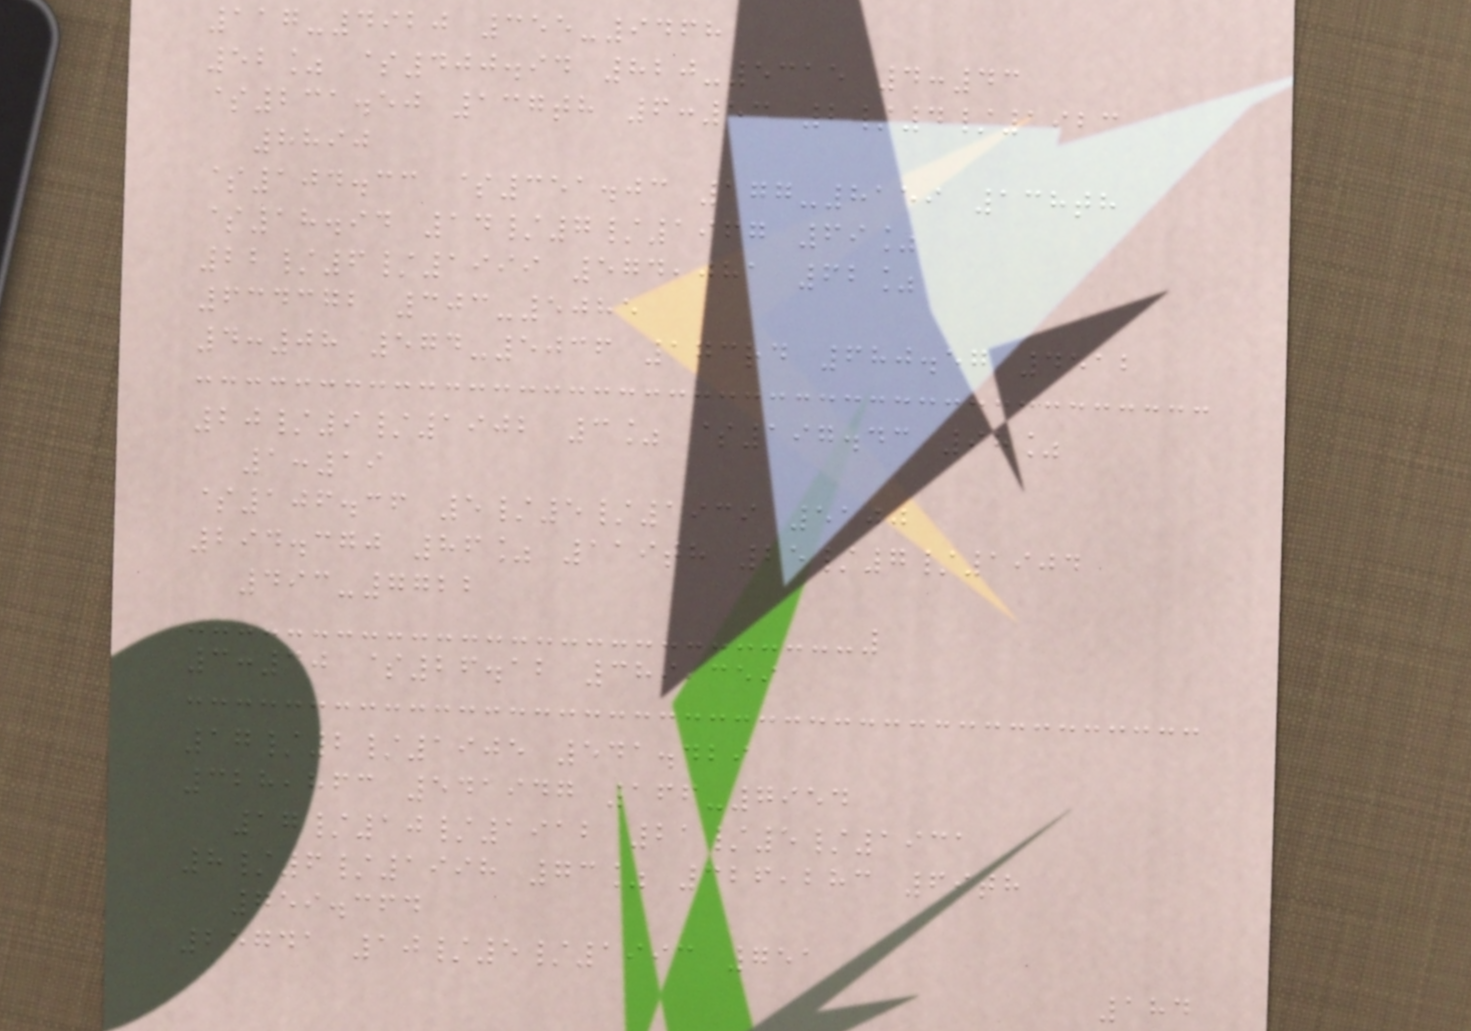117-4920 355-9468
52% $400.94 820-5315 4:43
$231.50 137th 6:53 2/4/1923
8890
$104.33 $351.03 177-8159 138th
$18.94 14/7/1967 69%
22/6/1999 574,081 62%
634372 303-5085
4:08 574-5036 173rd 680.57 4512
20/9/1902 3% $197.43 98%
1:19
$106.36 5/5/1939 5100
294.370 86% 119th 25/7/1904
493-7722
3:30 $26.12 389,359
17/2/1905 541.429
328,863 541947 166-7954
17/10/1912 21/5/1931
8/6/1998 73% 326,283 69th
759.364
25741 10/5/1993 751
184
